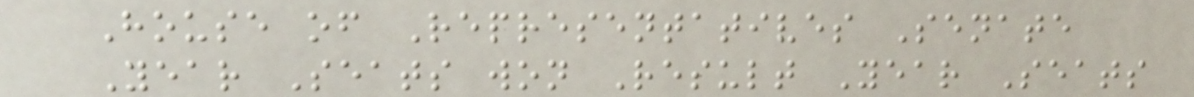House of Representatives Senate
Year Seats won Result Year Seats
